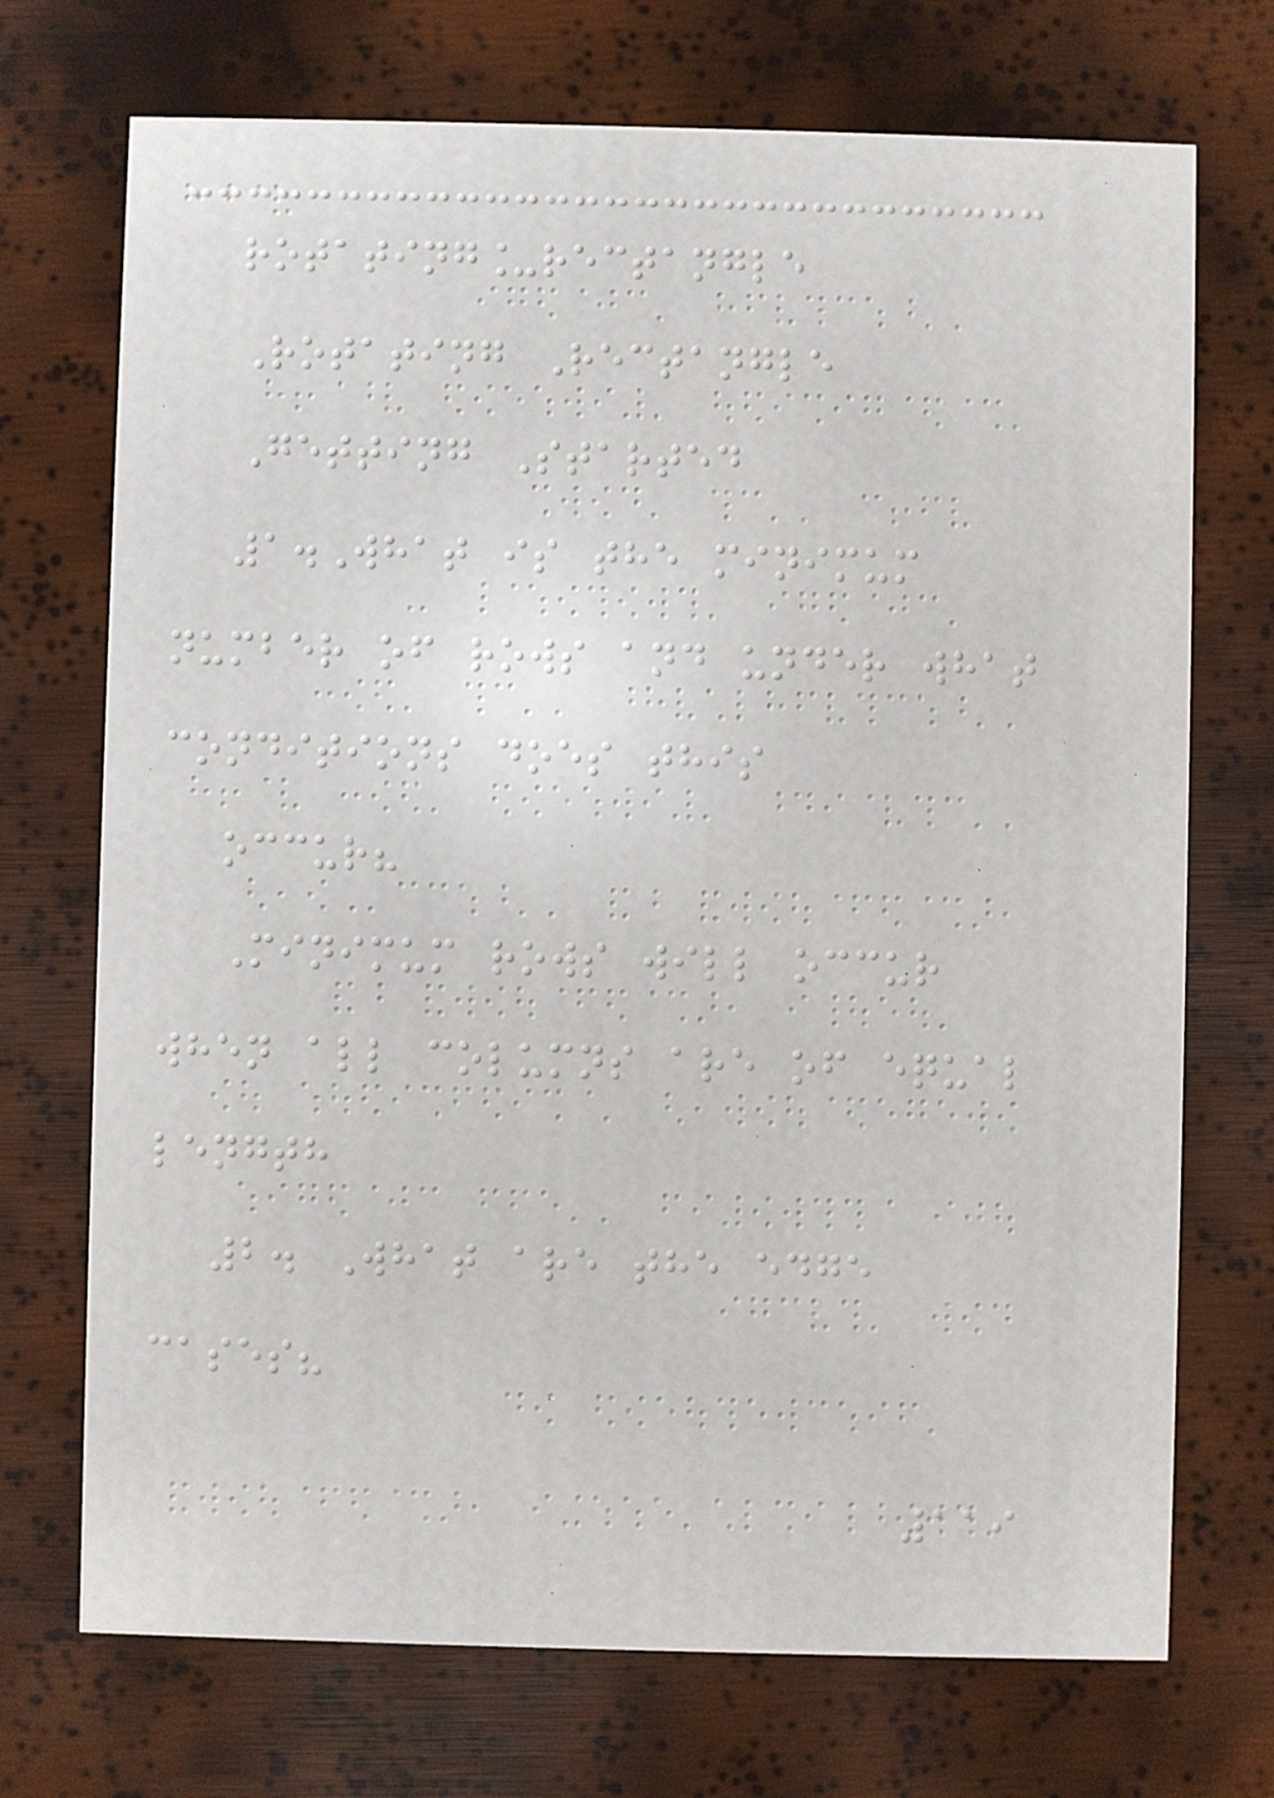rotating_rectangle
Rotating Rectangle
Getting Started
1.What is the minimum
number of rows and under what
conditions does this
occur?
Minimum rows will occur
when all columns are of equal
length
2. What are the edge
cases?
119
